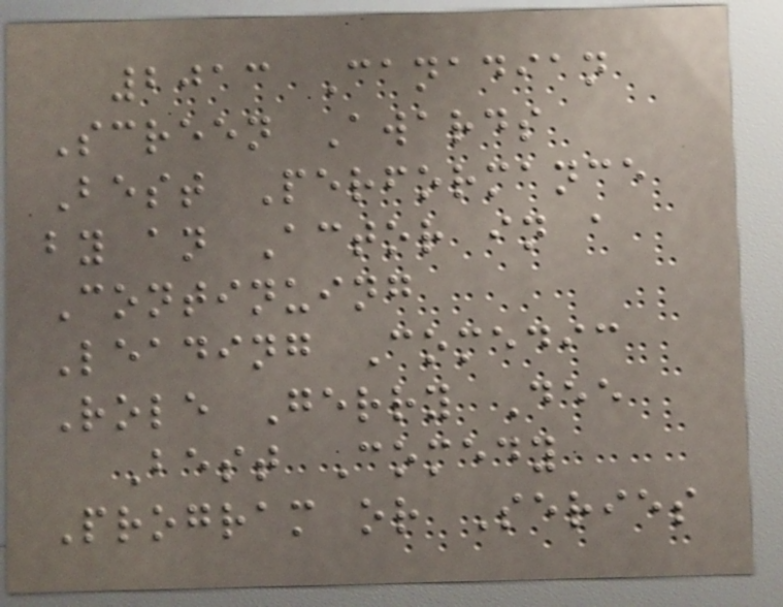2013 Canadian
Screen Awards
Best Performance
by an Actor in a
Continuing
Leading Comedic
Role Gerry Dee
Best Comedy
Program or Series
